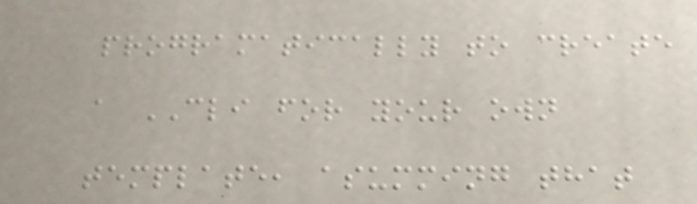programatically to create
a CLI for your own
template, asumming that
